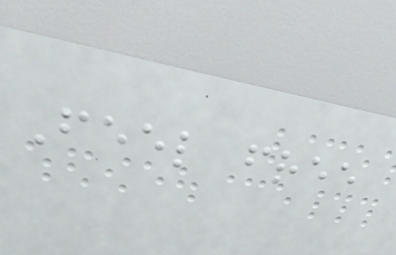Feel free
